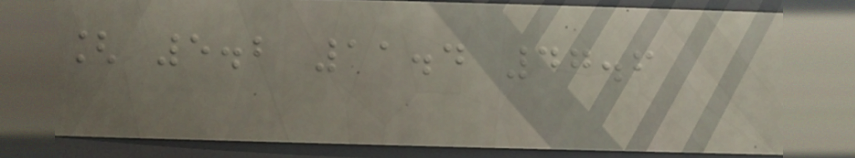[ 5.2 11.4 47.6
